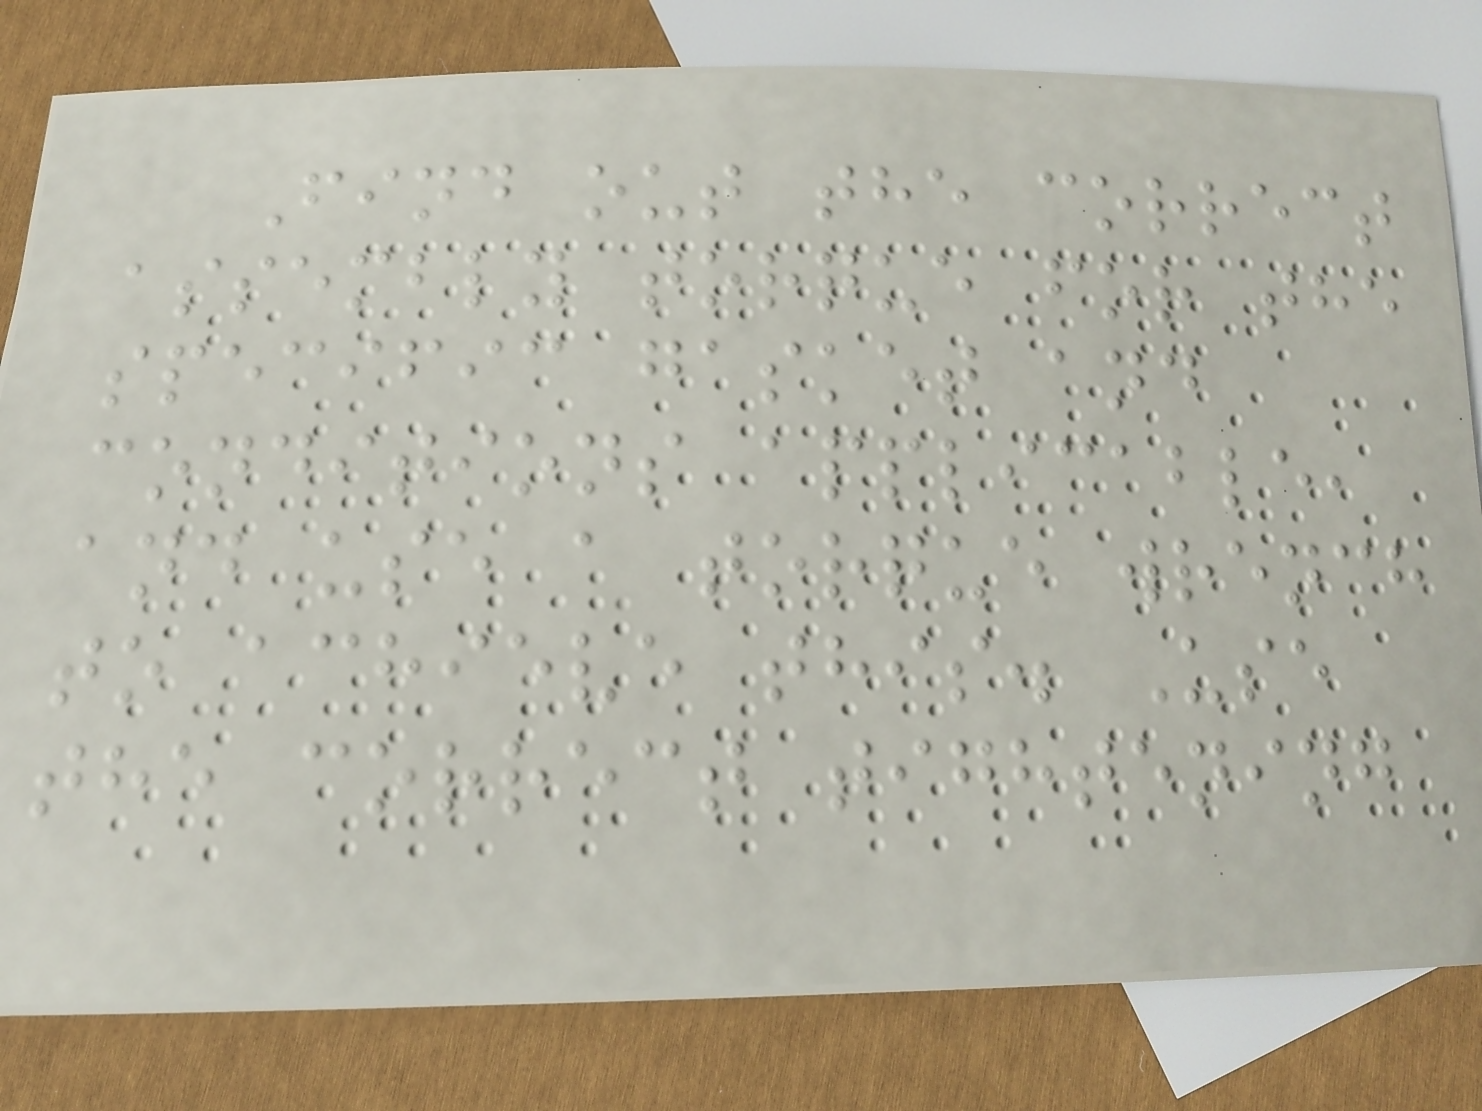Find out the correct
assembly torque for the
specific gasket and
conditions applicable,
and use a torque wrench
to achieve this. Use
the correct tightening
